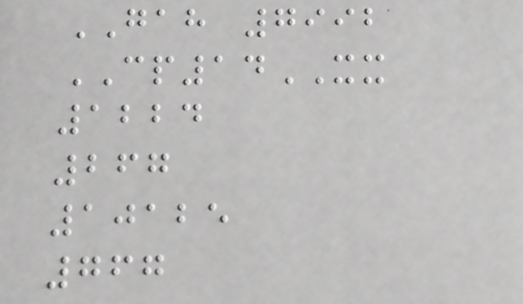GAH 7992
CP14XX
1224
267
10125
767
